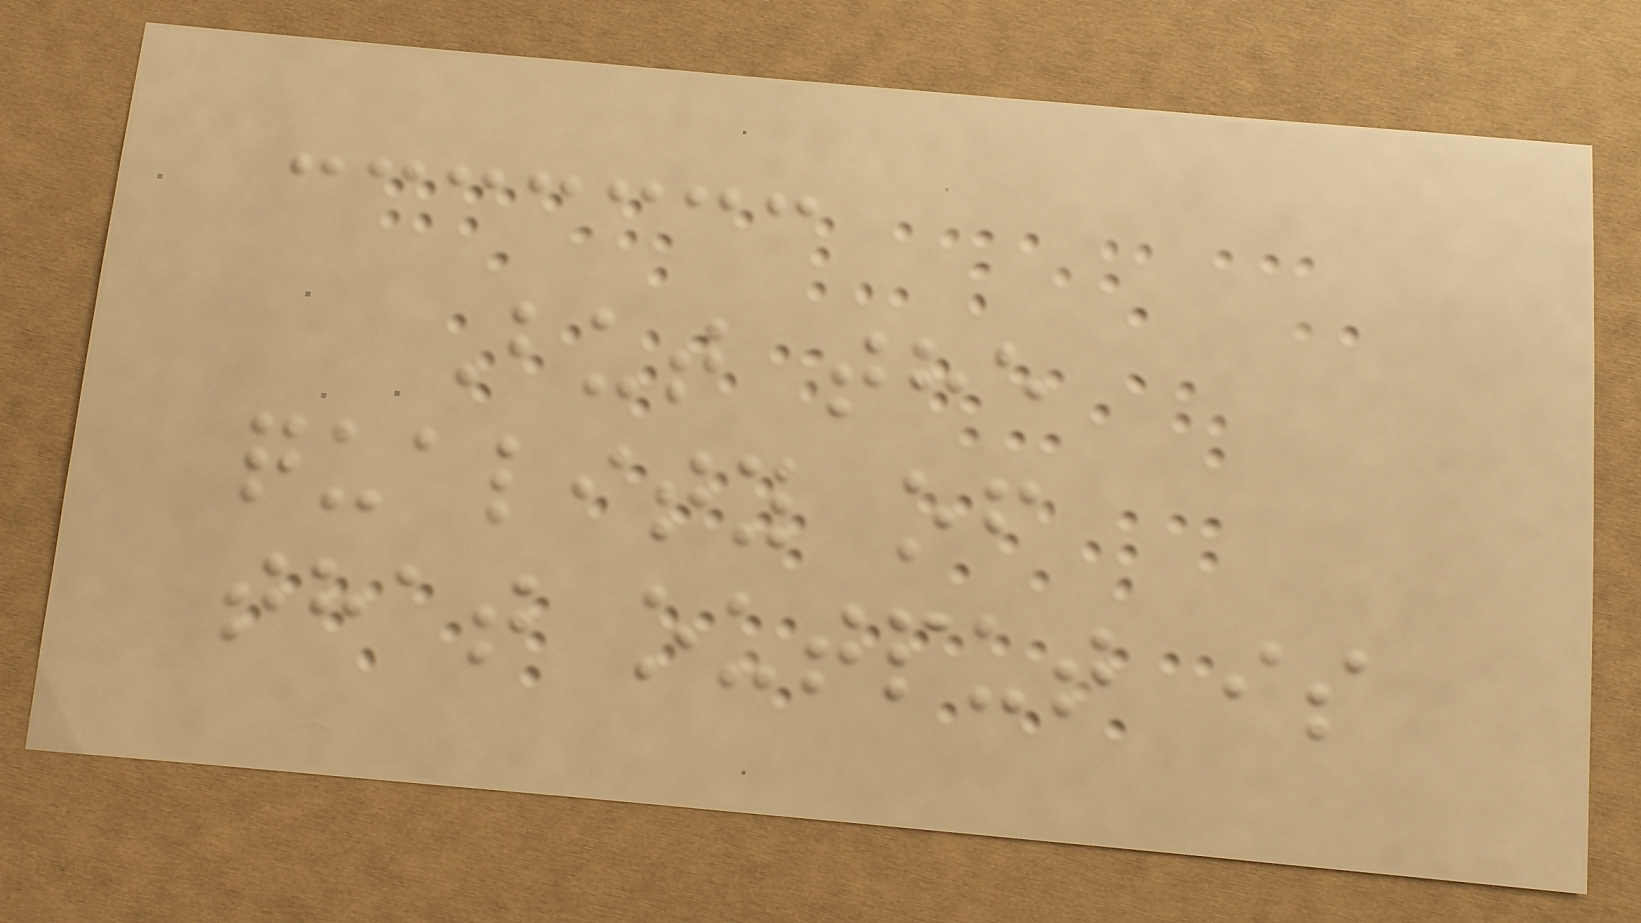But the
quality of
that output is
